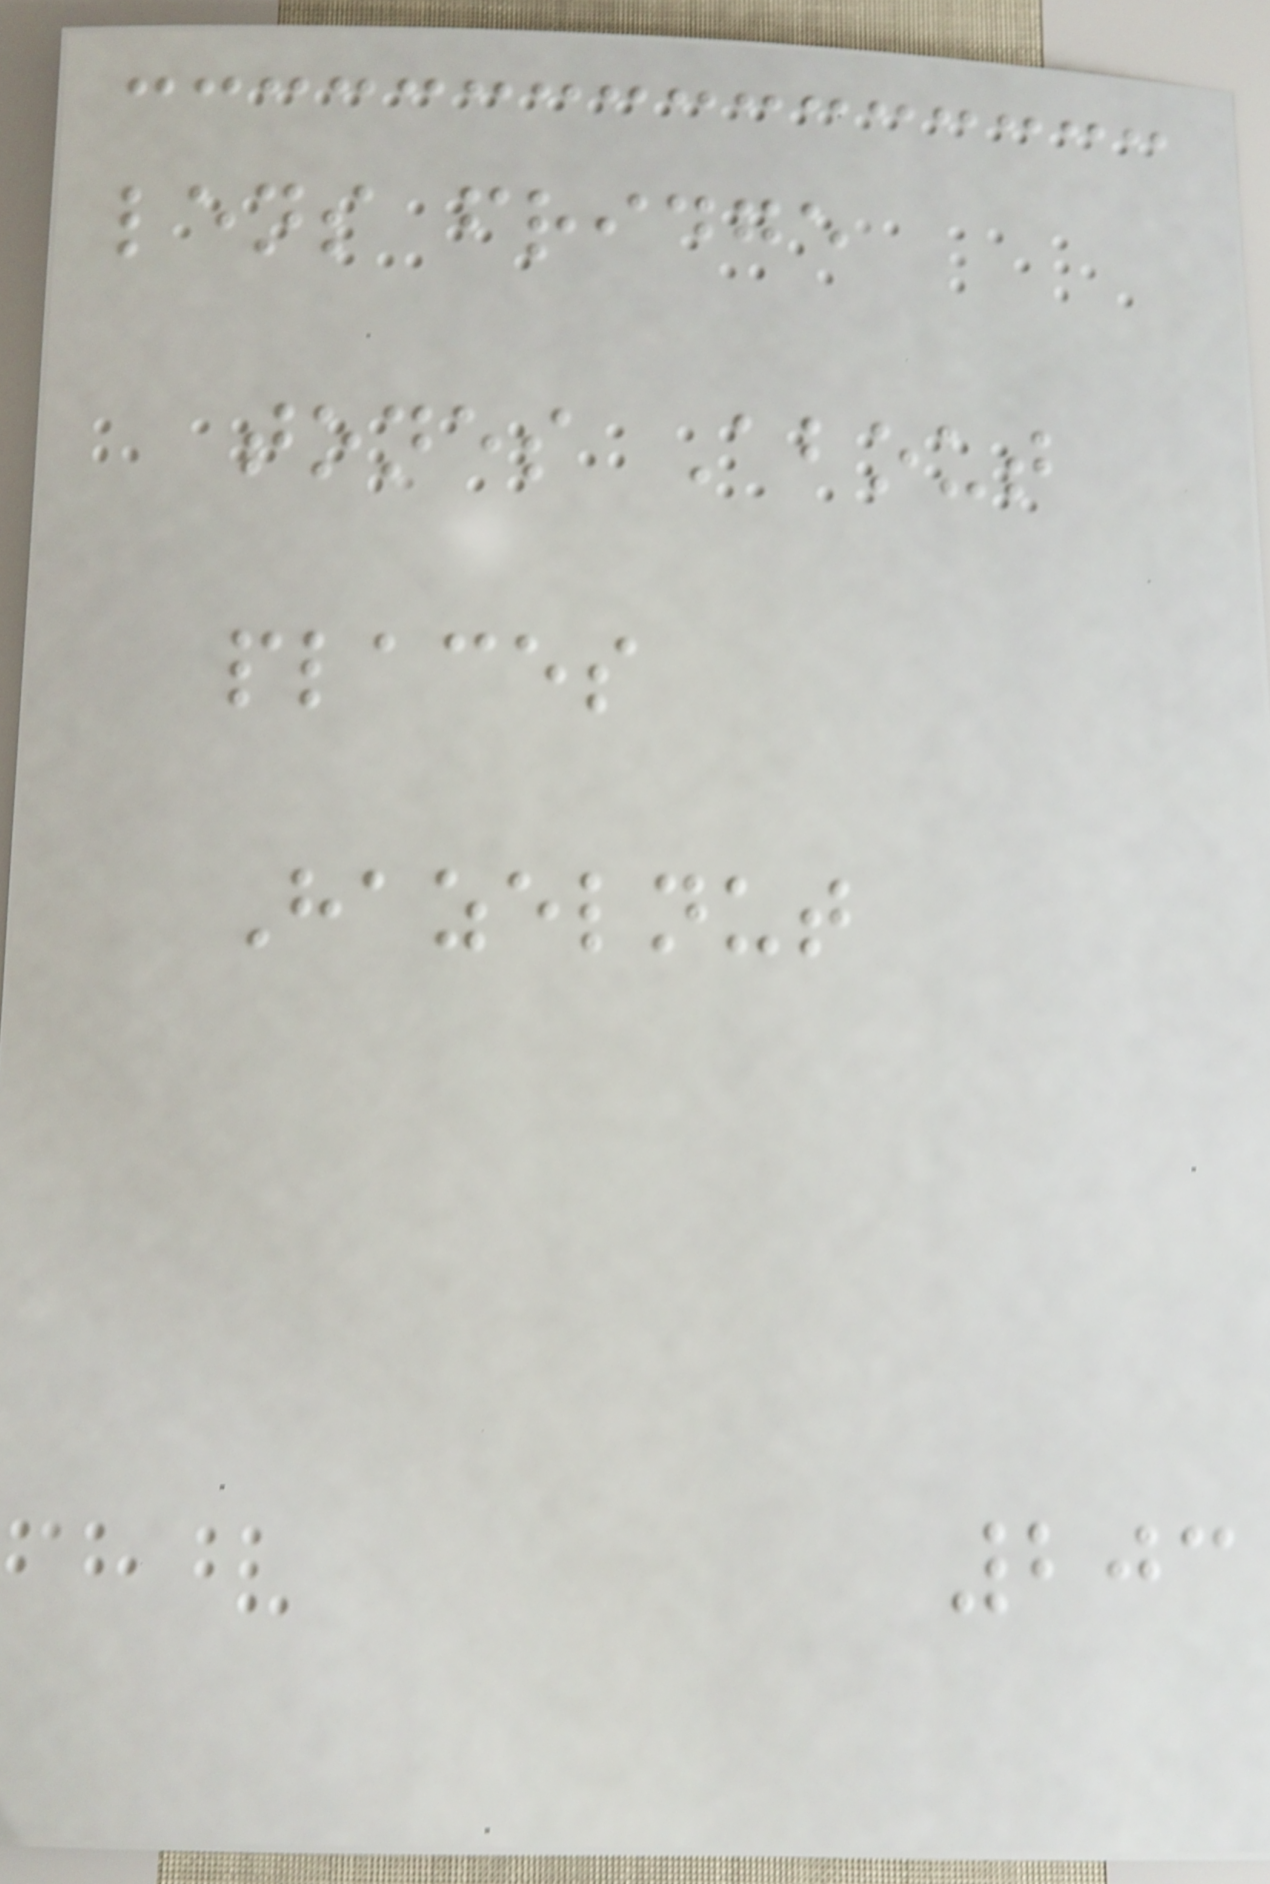lens fridge
tones About
places
Hazelnut
203
